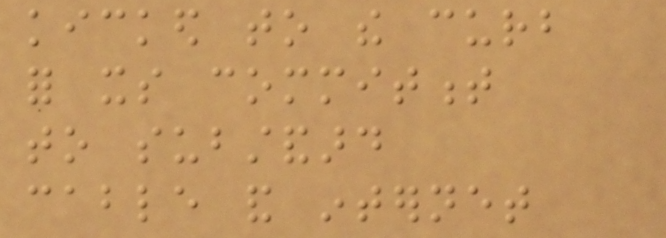kicked to the curb
for its commitment
to substandard
cable and internet
